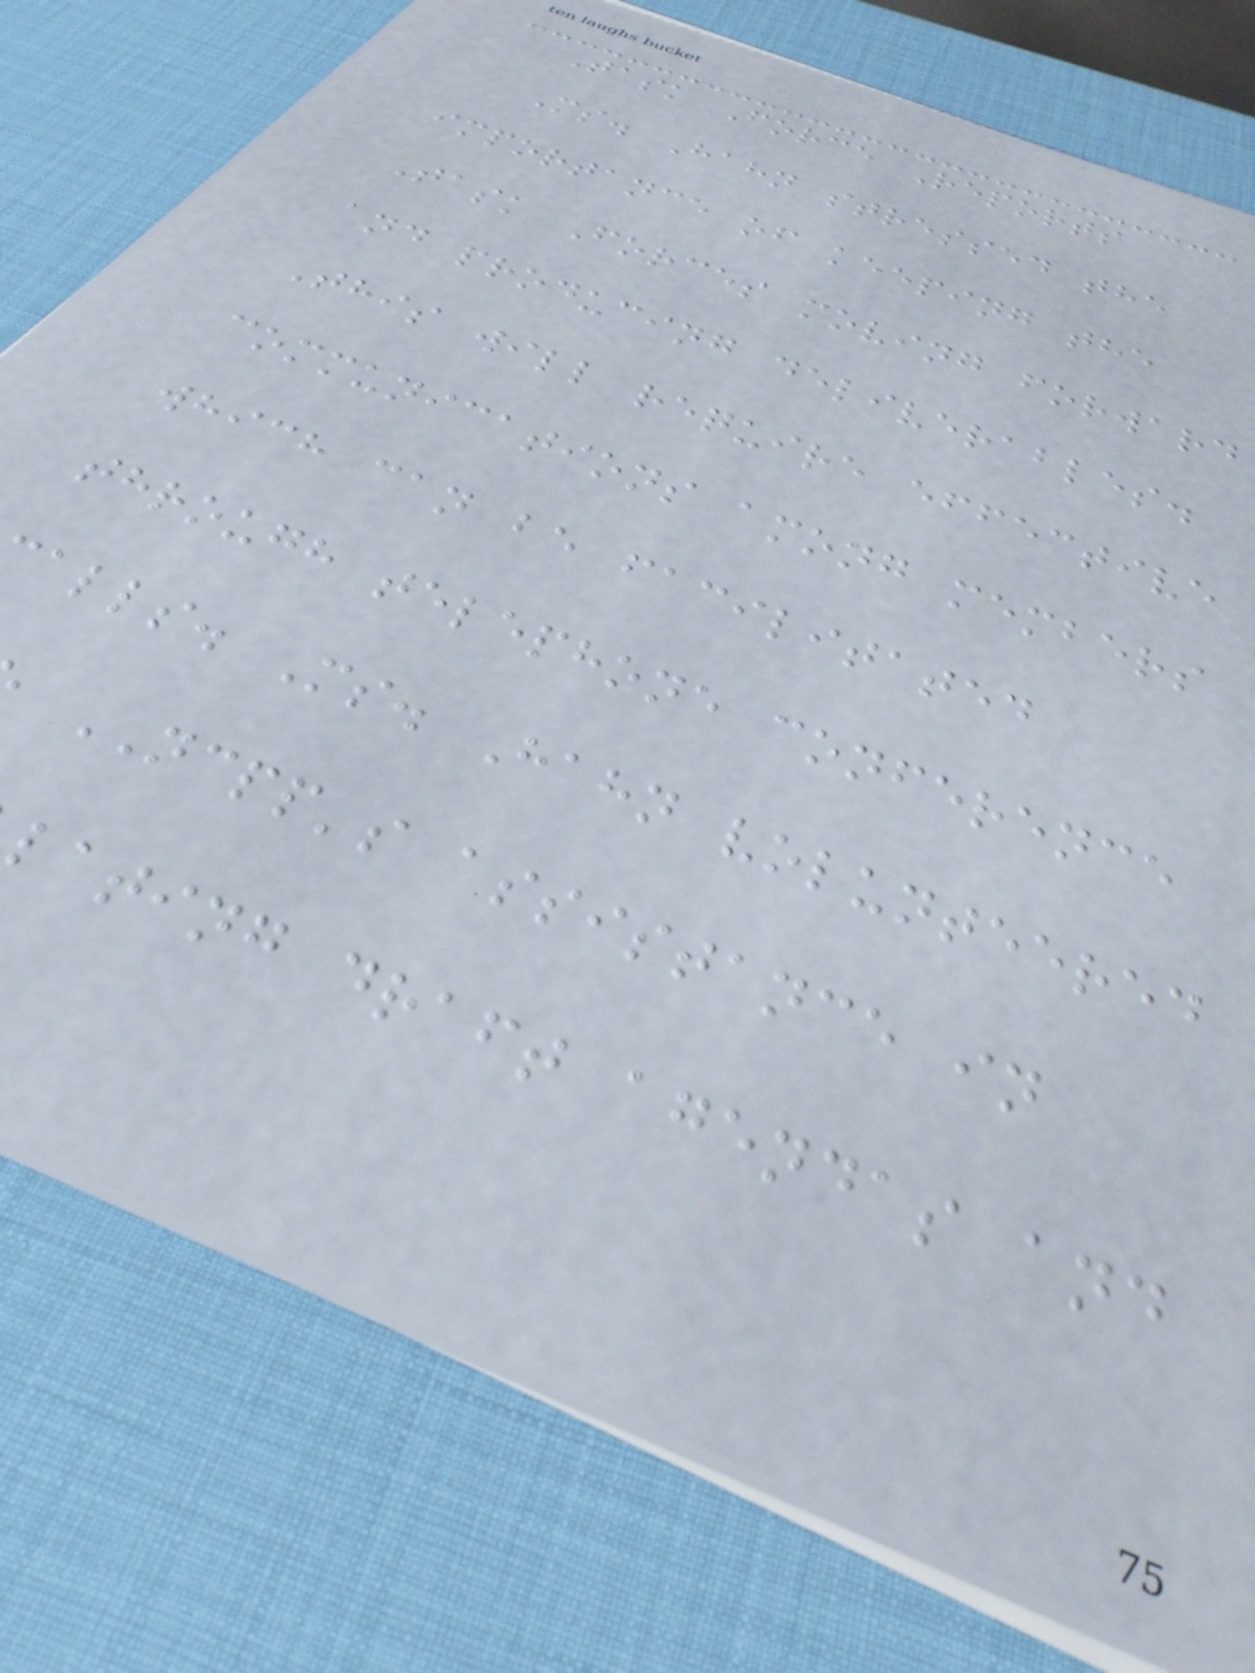Task Force Reports
Ms. Hahn stressed the
importance of keeping the
Task Forces moving forward
and producing deliverables.
This will require effective
communications among members
which can be facilitated
through telephone conference
alls. Ms. Hahn volunteered
NCPP's assistance in
lating draft agendas and
